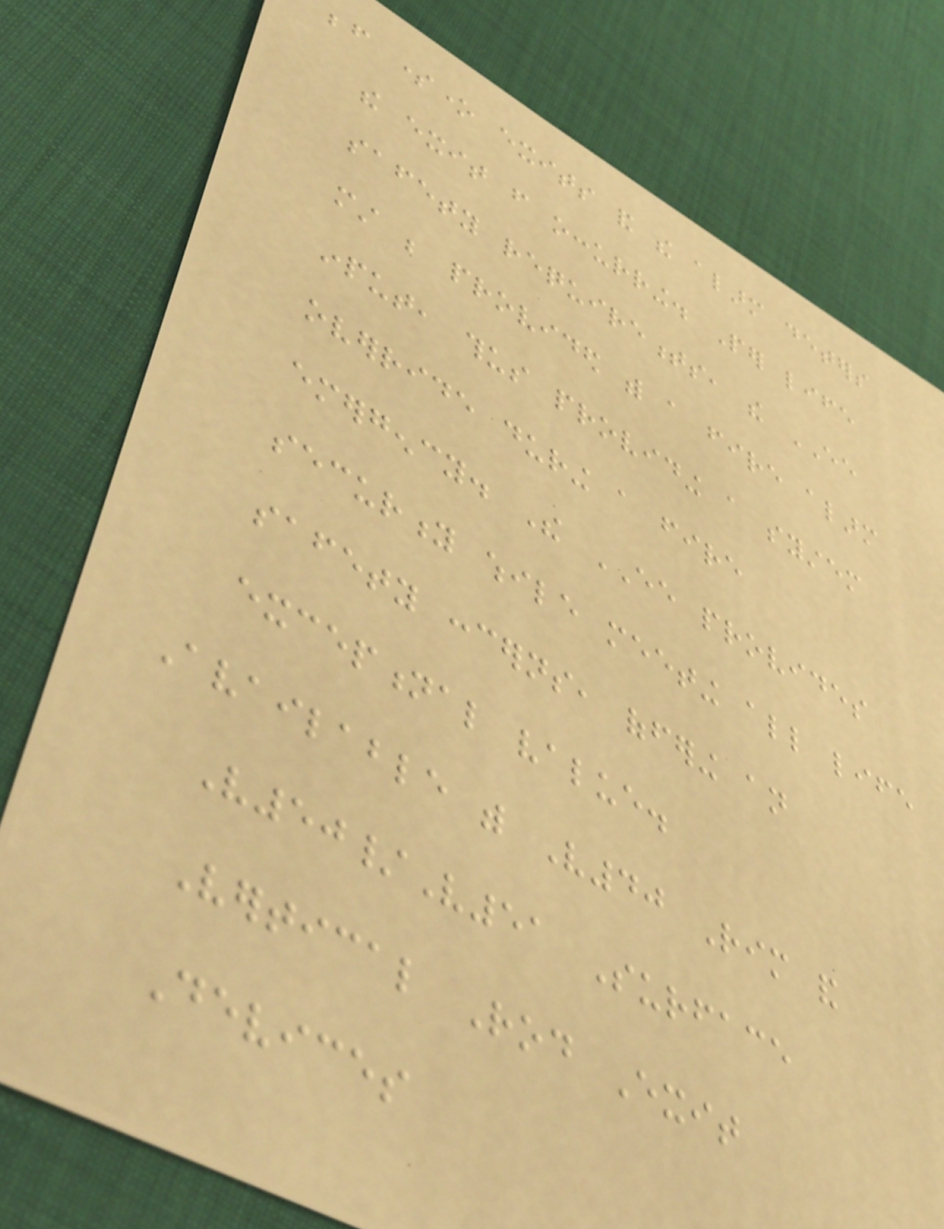before someone exits and the alarm deters
the exit from occurring. Per life
safety requirements, the EE
must be provided with a fire alarm
input, thus providing a system
override during a fire
emergency. The EE provides
security while meeting all life
safety concerns, offering an
exceptional value.
Available with V40 Rim and
V50/V51 Surface
Vertical Rod Exit
Devices
